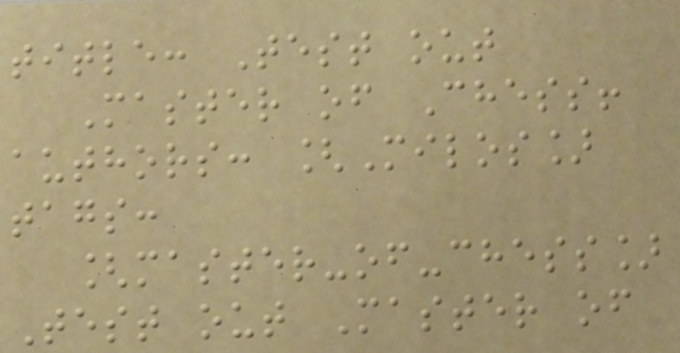title: Test out
Master of Chess!
authors: [Milos]
tags:
[master-of-chess]
Test out Master of
